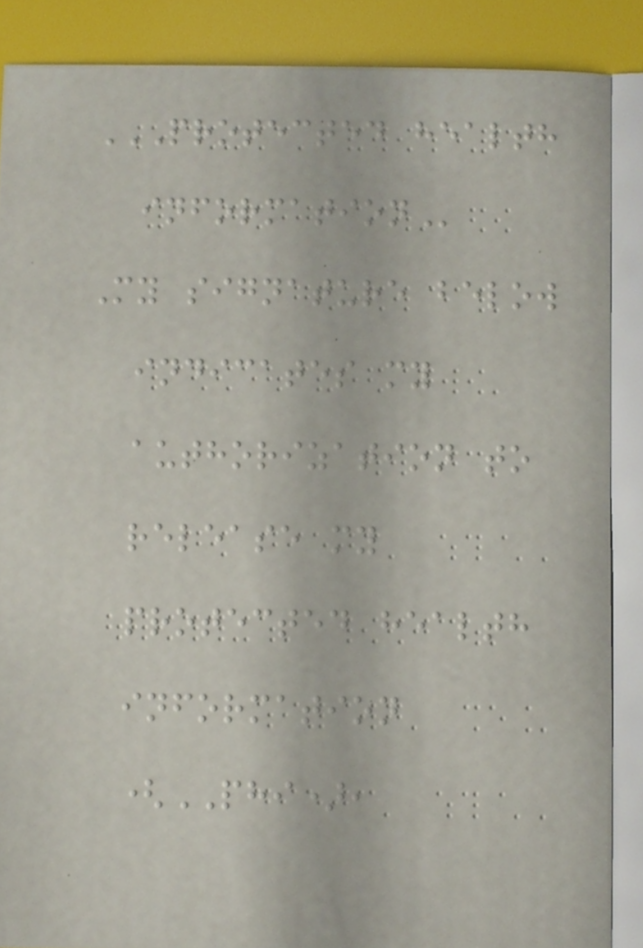PROTECTED HEALTH
INFORMATION
My signature below
indicates my
authorization to
release my
protected health
information
(PHI),
